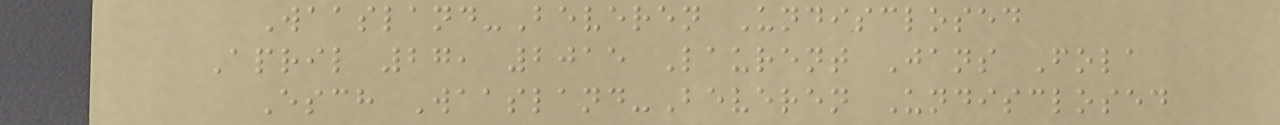Waasland-Beveren Undisclosed
April 27, 2015 Laurent Jans Fola
Esch Waasland-Beveren Undisclosed
